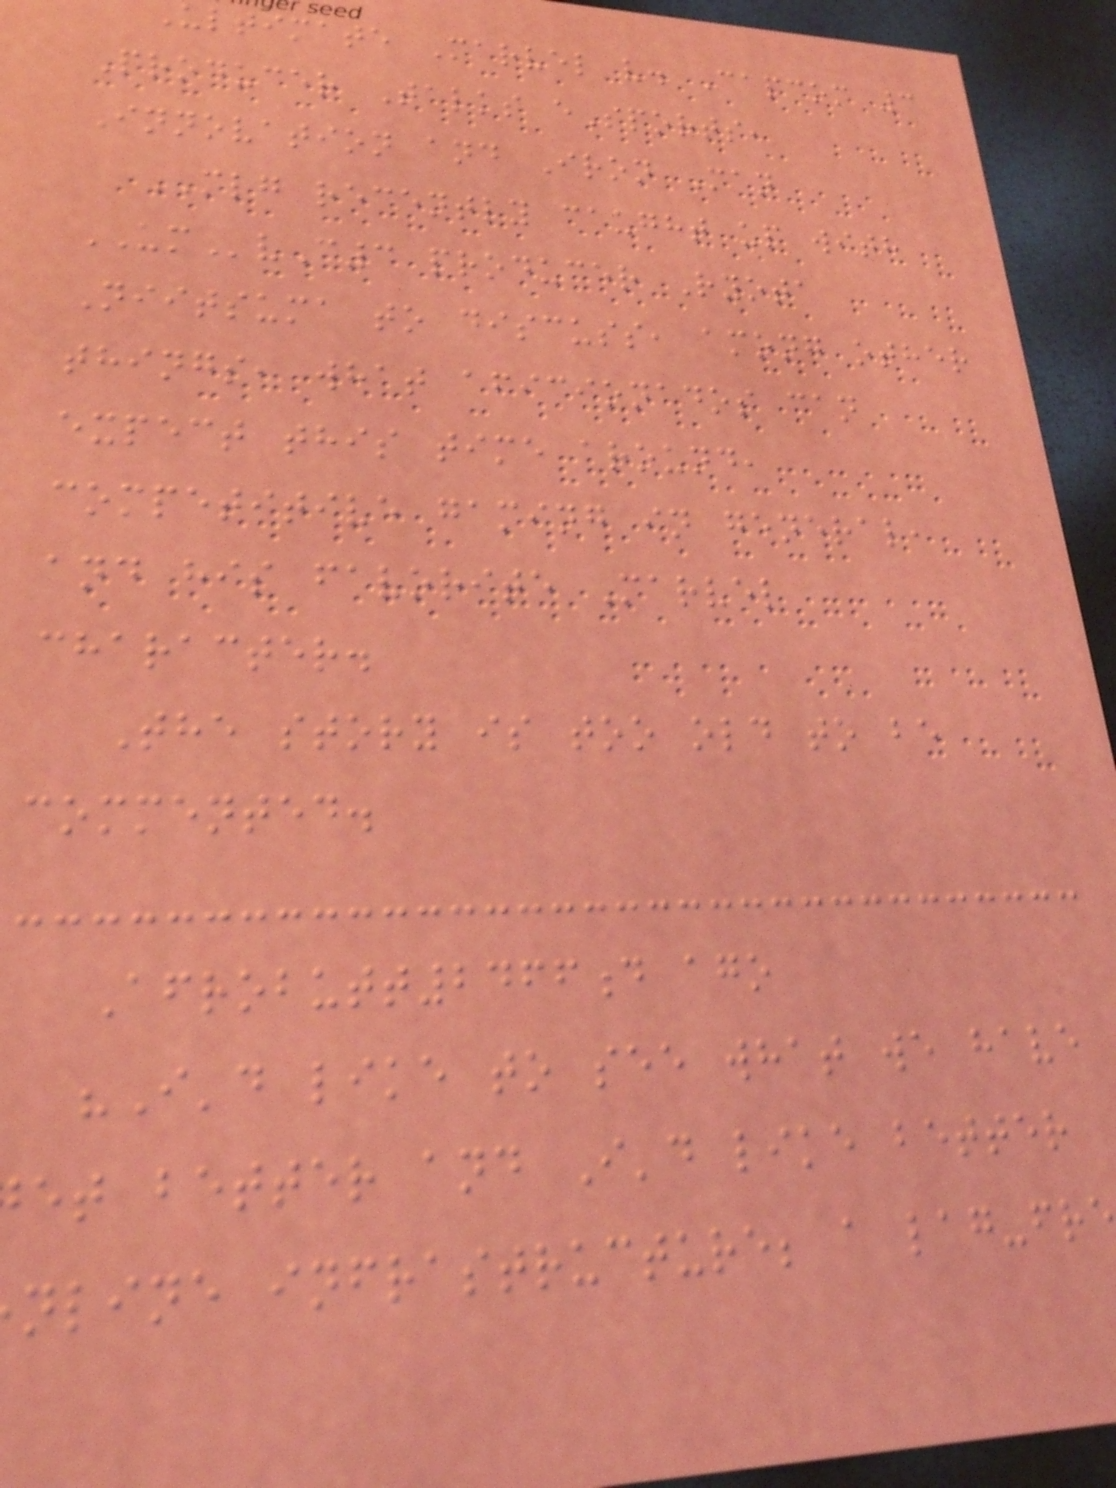ultimate Marvel v. Capcom 3
Producer Talks eSports,
Innovation and Iron Man
MLG recently caught up with
UMvC3 producer Ryota
Niitsuma to discuss, among other
things, what aficionados can
expect this time around,
competitive gaming in general,
and his favorite Marvel
character.
The story is too old to be
commented.
Afrobutt2466d ago
"I'd like to see what we have
et better and I'd like better
nline infrastructure; a lag-fr
